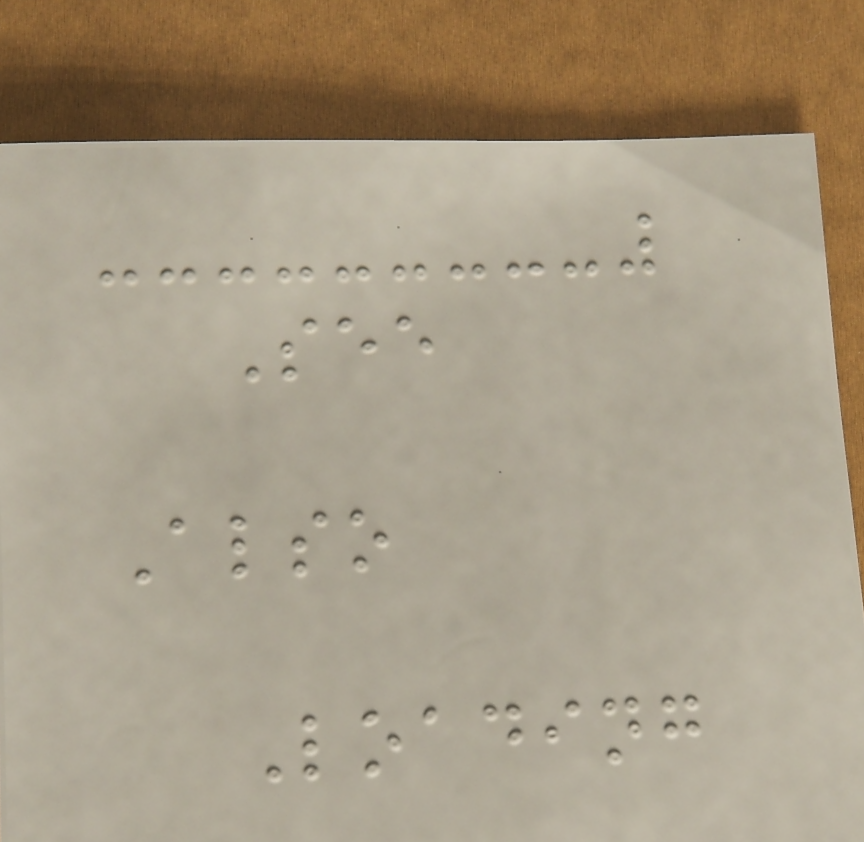See
Also
Loading
